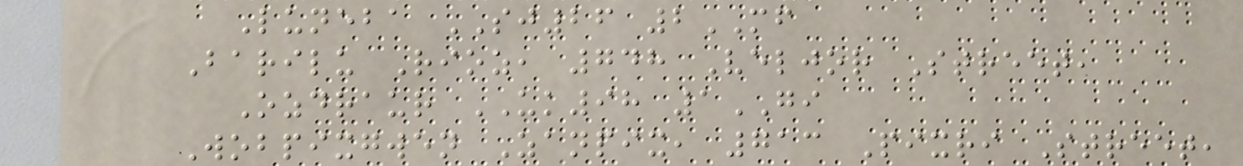Luneba SJ26 2MF
Barilu Rioz, 748 Veljor Street,
Ozdraur UK98 1GI
Wobpixgwen Zanpix, 713 Pixri Street,
